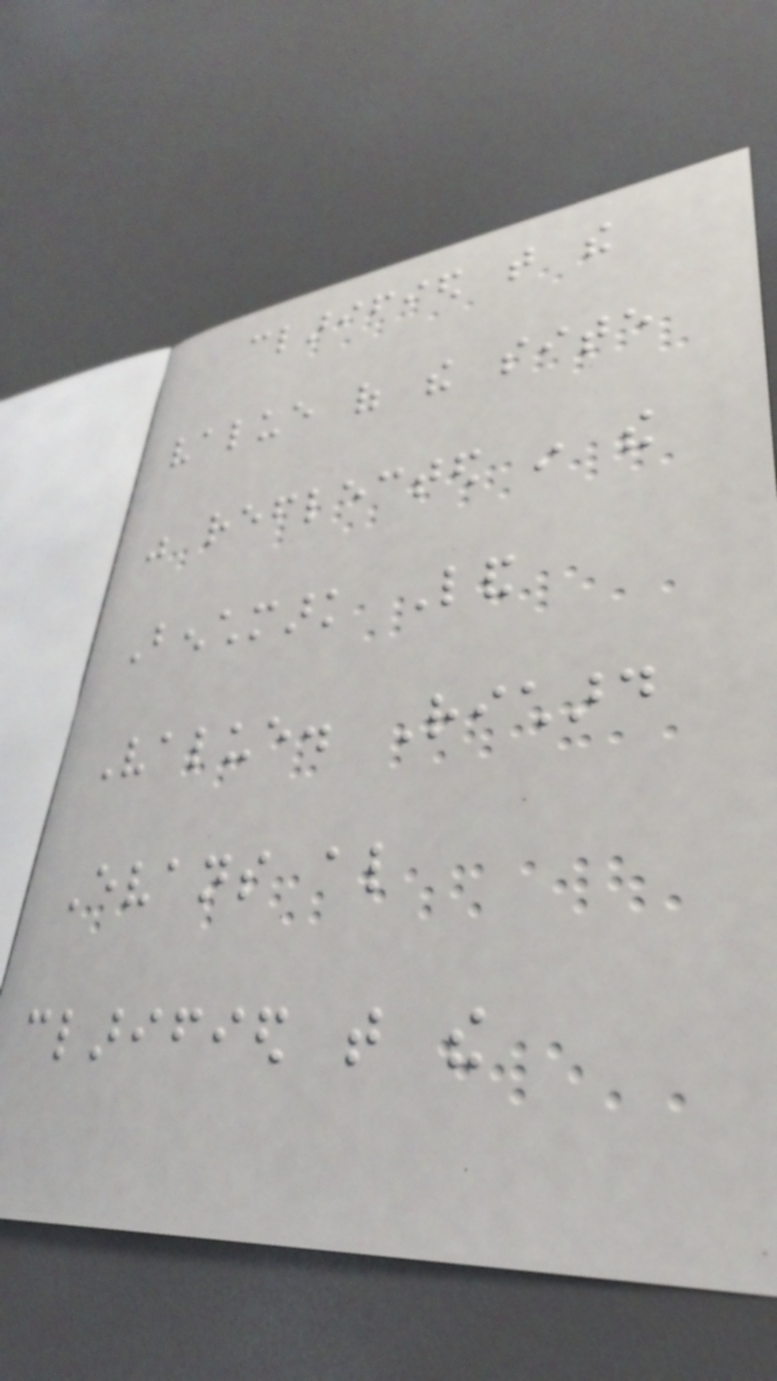clarified that the
value of the site
was reflected in the
Benchmark Land
Value. Richard
Evans also
clarified that the
